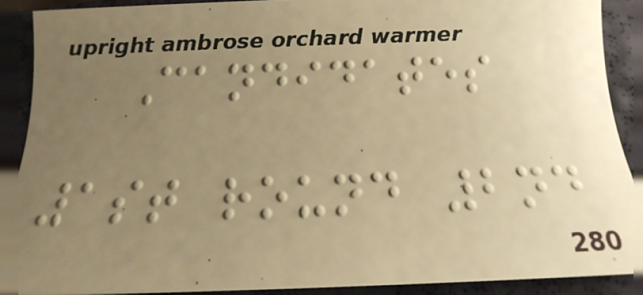Candidates
1st round 2nd
